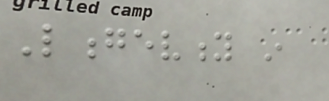Longevity in
